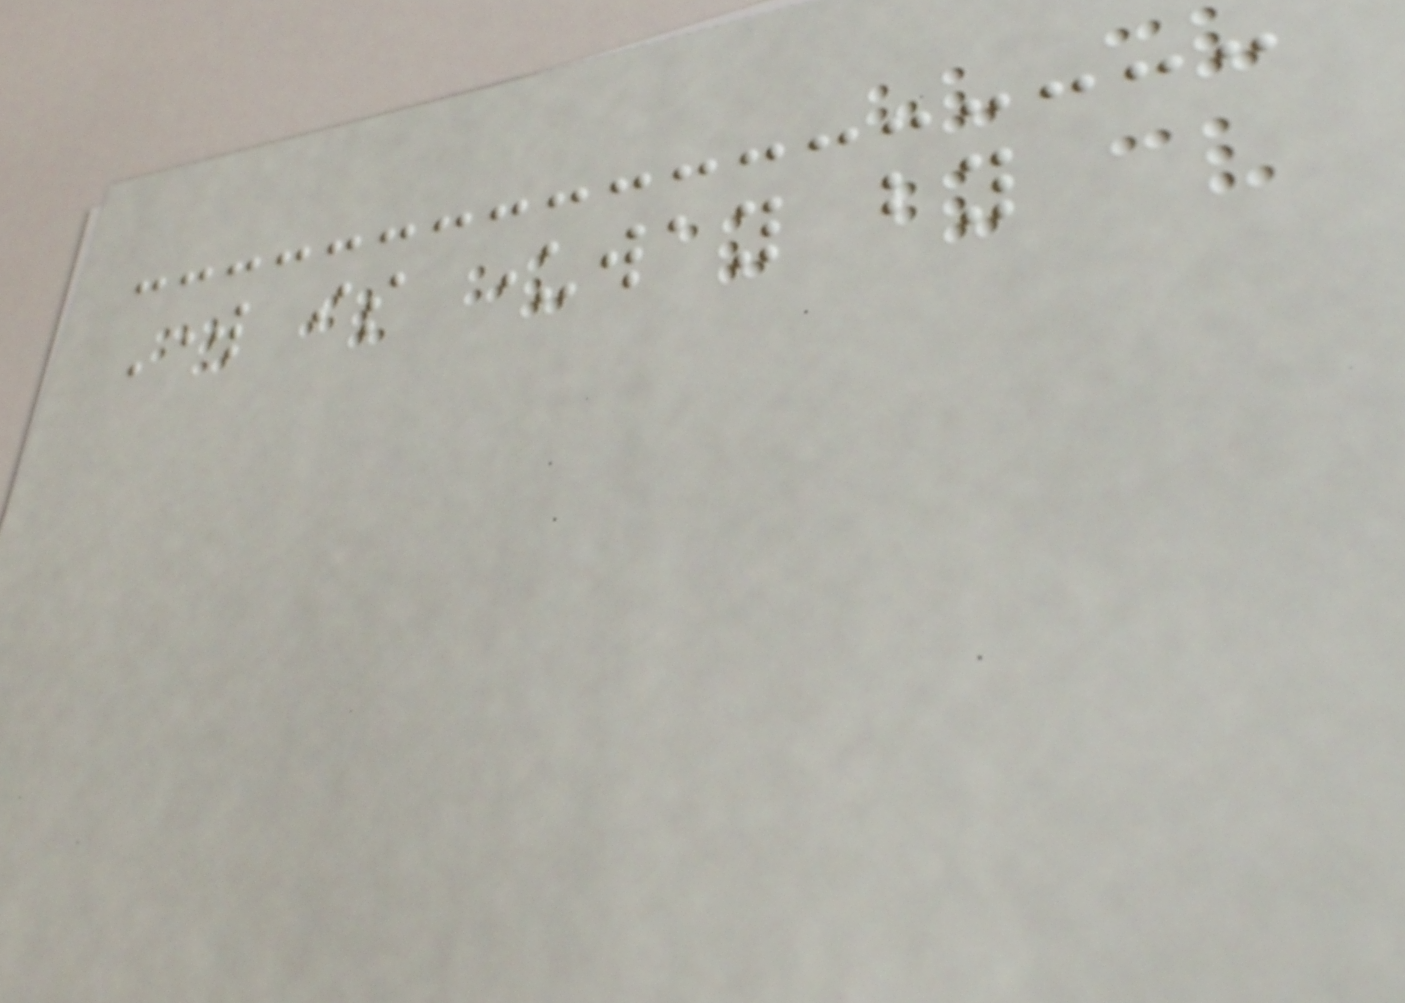Work is underway by
